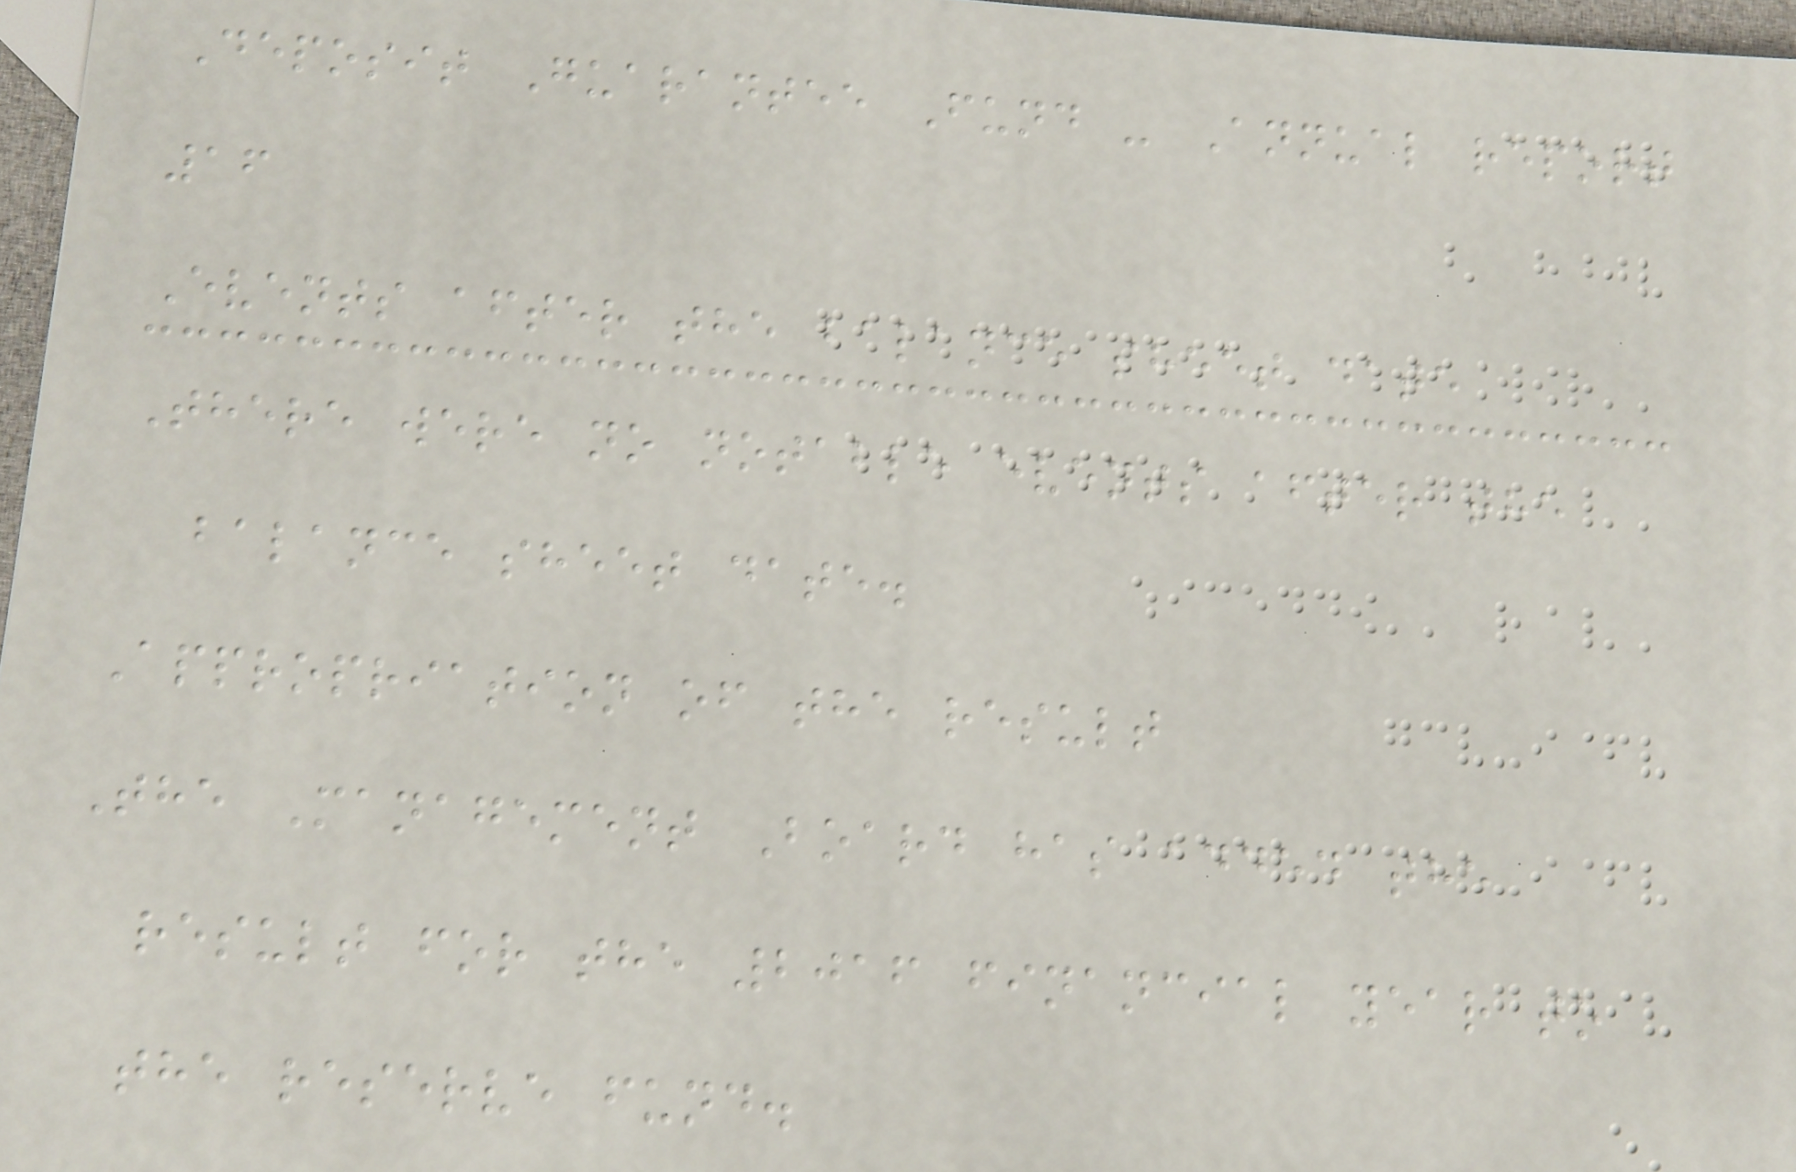Deposit Guarantee Fund - Annual report
16
Events after the balance sheet date
There were no notable events after the
balance sheet date.
Appropriation of the result
The Management Board has added the
result for the 2016 financial year to
the reserve fund.
